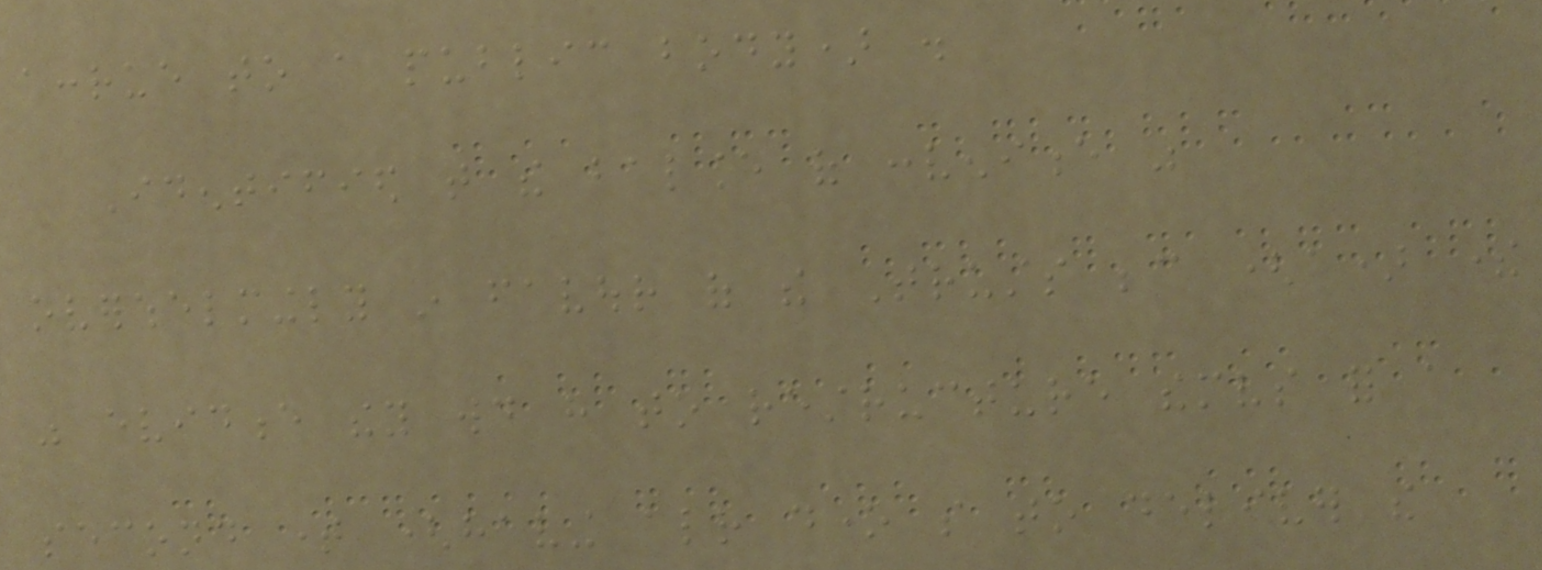accrue to a public body) .
Identified that the balance of convenience was
overwhelmingly in favour of the Trusts because (a) there
was evidence they would have to restructure themselves for a
second time (having already done so to deliver the
